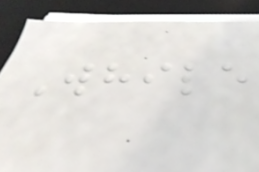While
